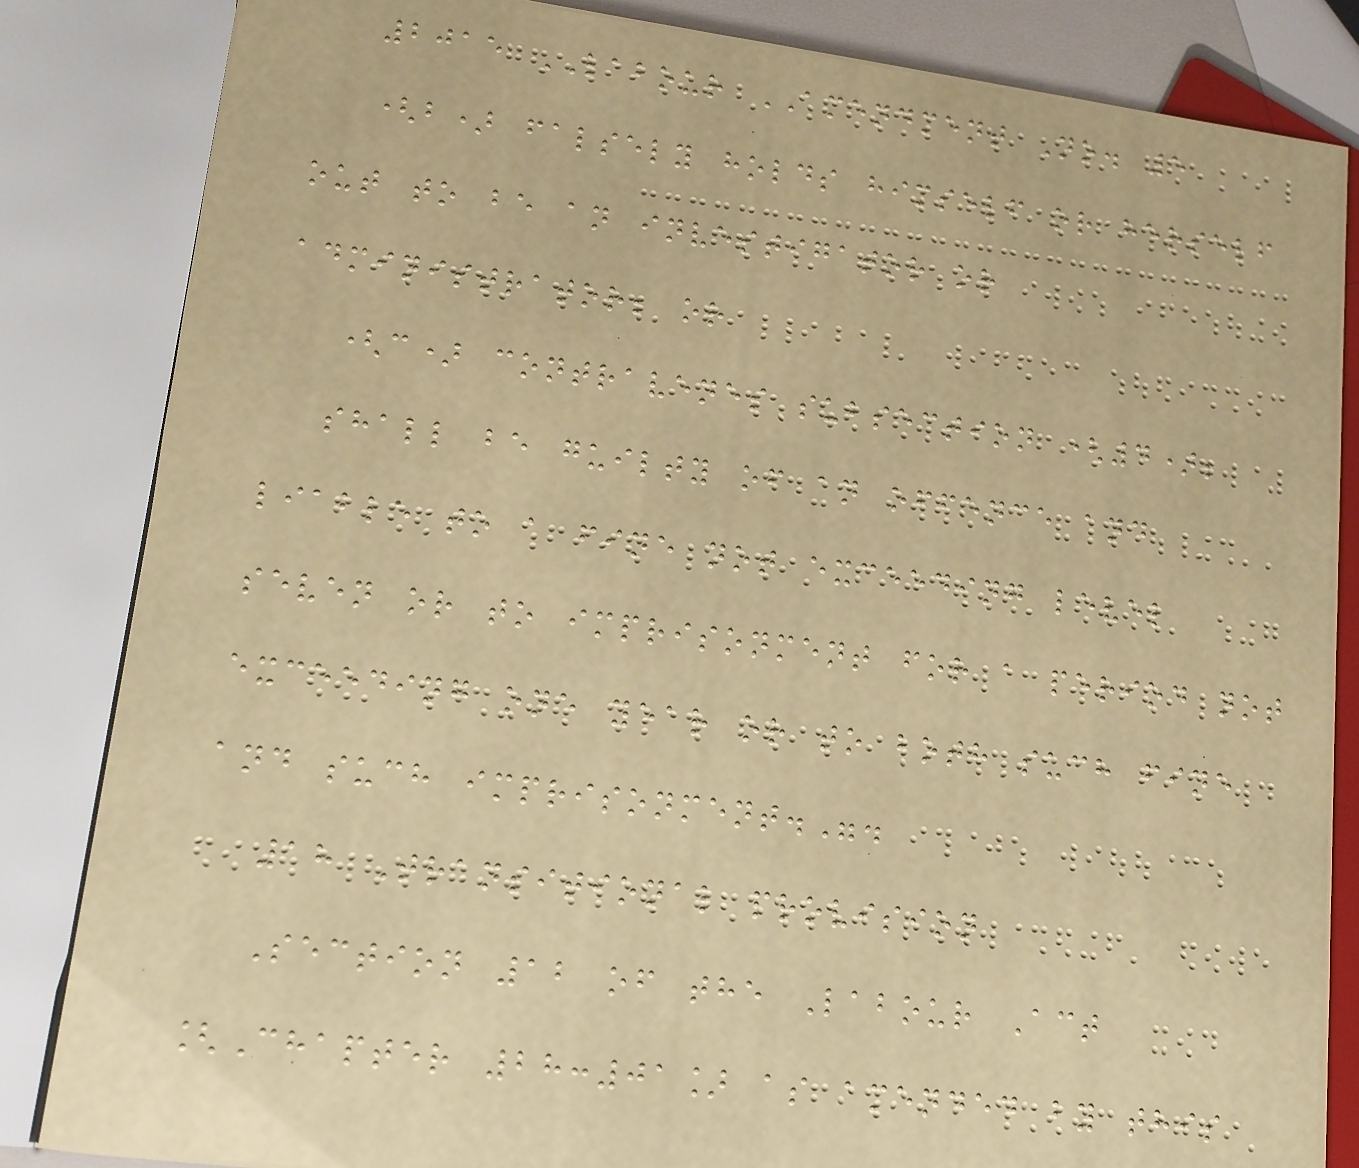2015 LABOUR AMENDMENT No. 5
(b) falsely holds himself or herself
out to be an investigator or
administrator; or
(c) contravenes subsection (4);
shall be guilty of an offence and
liable to a fine not exceeding level
seven or to imprisonment for a period not
exceeding one year or to both such fine
and such imprisonment.".
18 Transitional provision
Section 12 of the Labour Act
[Chapter 28:01] as amended by this
